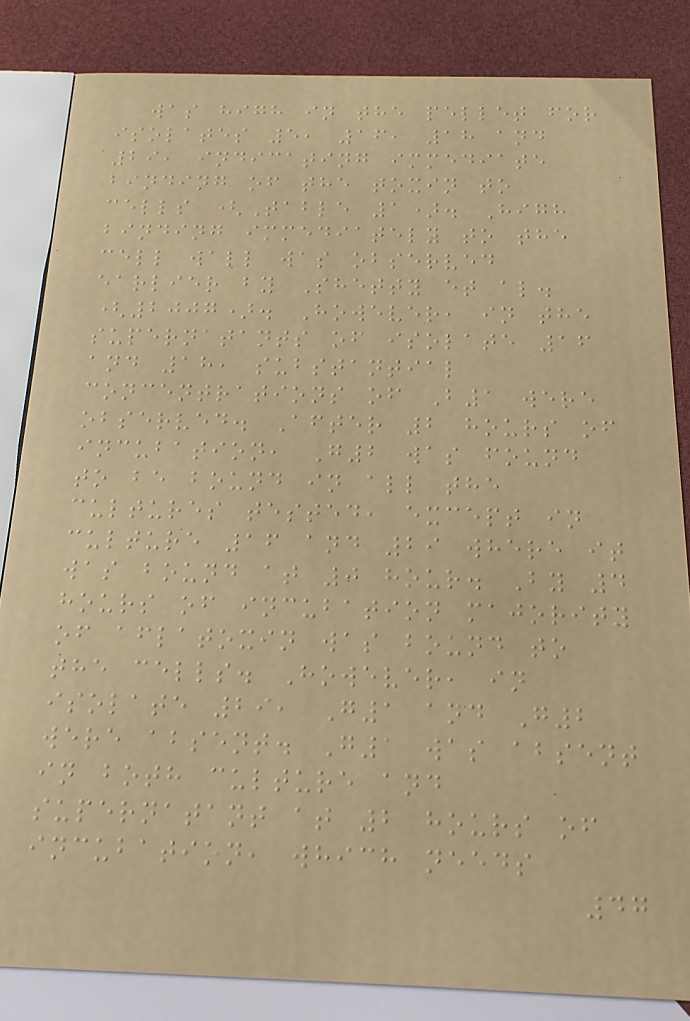was high in the pellet for
isolates 5, 16, 18 and
29, indicating immediate
binding of the toxin to
cells (Table 1). High
binding immediately to the
cell wall was observed
earlier by Shetty et al.
(2007). However, in the
supernatants of isolate 16
and 18, substantial
concentrations of B1 were
observed. After 2 hours of
incubation, G2 was found
to be bound in all the
cultures tested, except in
culture 16 and 29 where it
was bound at 0 hour. By 4
hours of incubation majority
of aflatoxin was bound to
the cells. However, in
isolate 29, G1 and G2
were absent. G1 was absent
in both culture and
supernatant at 2 hours of
incubation, which needs
47
